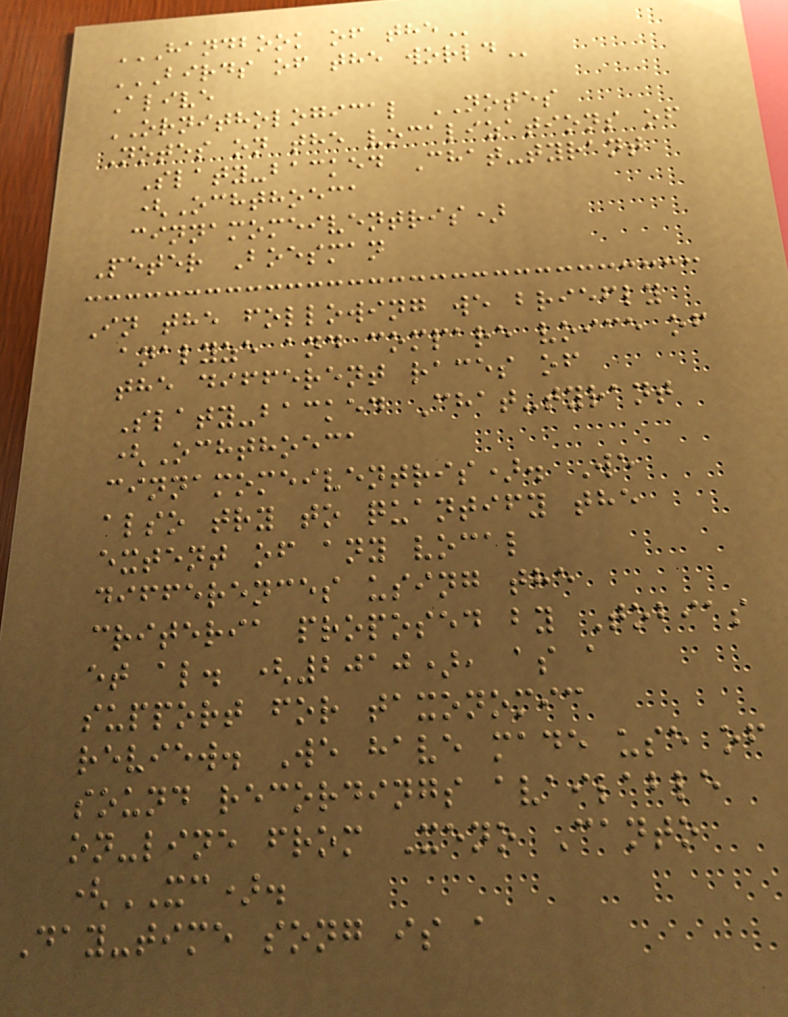HANDBOOK OF THE
BIRDS OF THE WORLD
Alive
ORNITHOLOGICAL NOTES
Notes on the vocalizations of
Slaty-backed Chat-tyrant
(Ochthoeca
cinnamomeiventris)
Peter Boesman
In the following we briefly
analyze and compare voice of
the different races of
Slaty-backed Chat-tyrant
(Ochthoeca
cinnamomeiventris). We
also try to quantify the
extent of any vocal
differences using the
criteria proposed by Tobias
et al. (2010), as a
support for taxonomic
review. We have made use of
sound recordings available
on-line from Xeno Canto
(XC).
Day-time song is a
